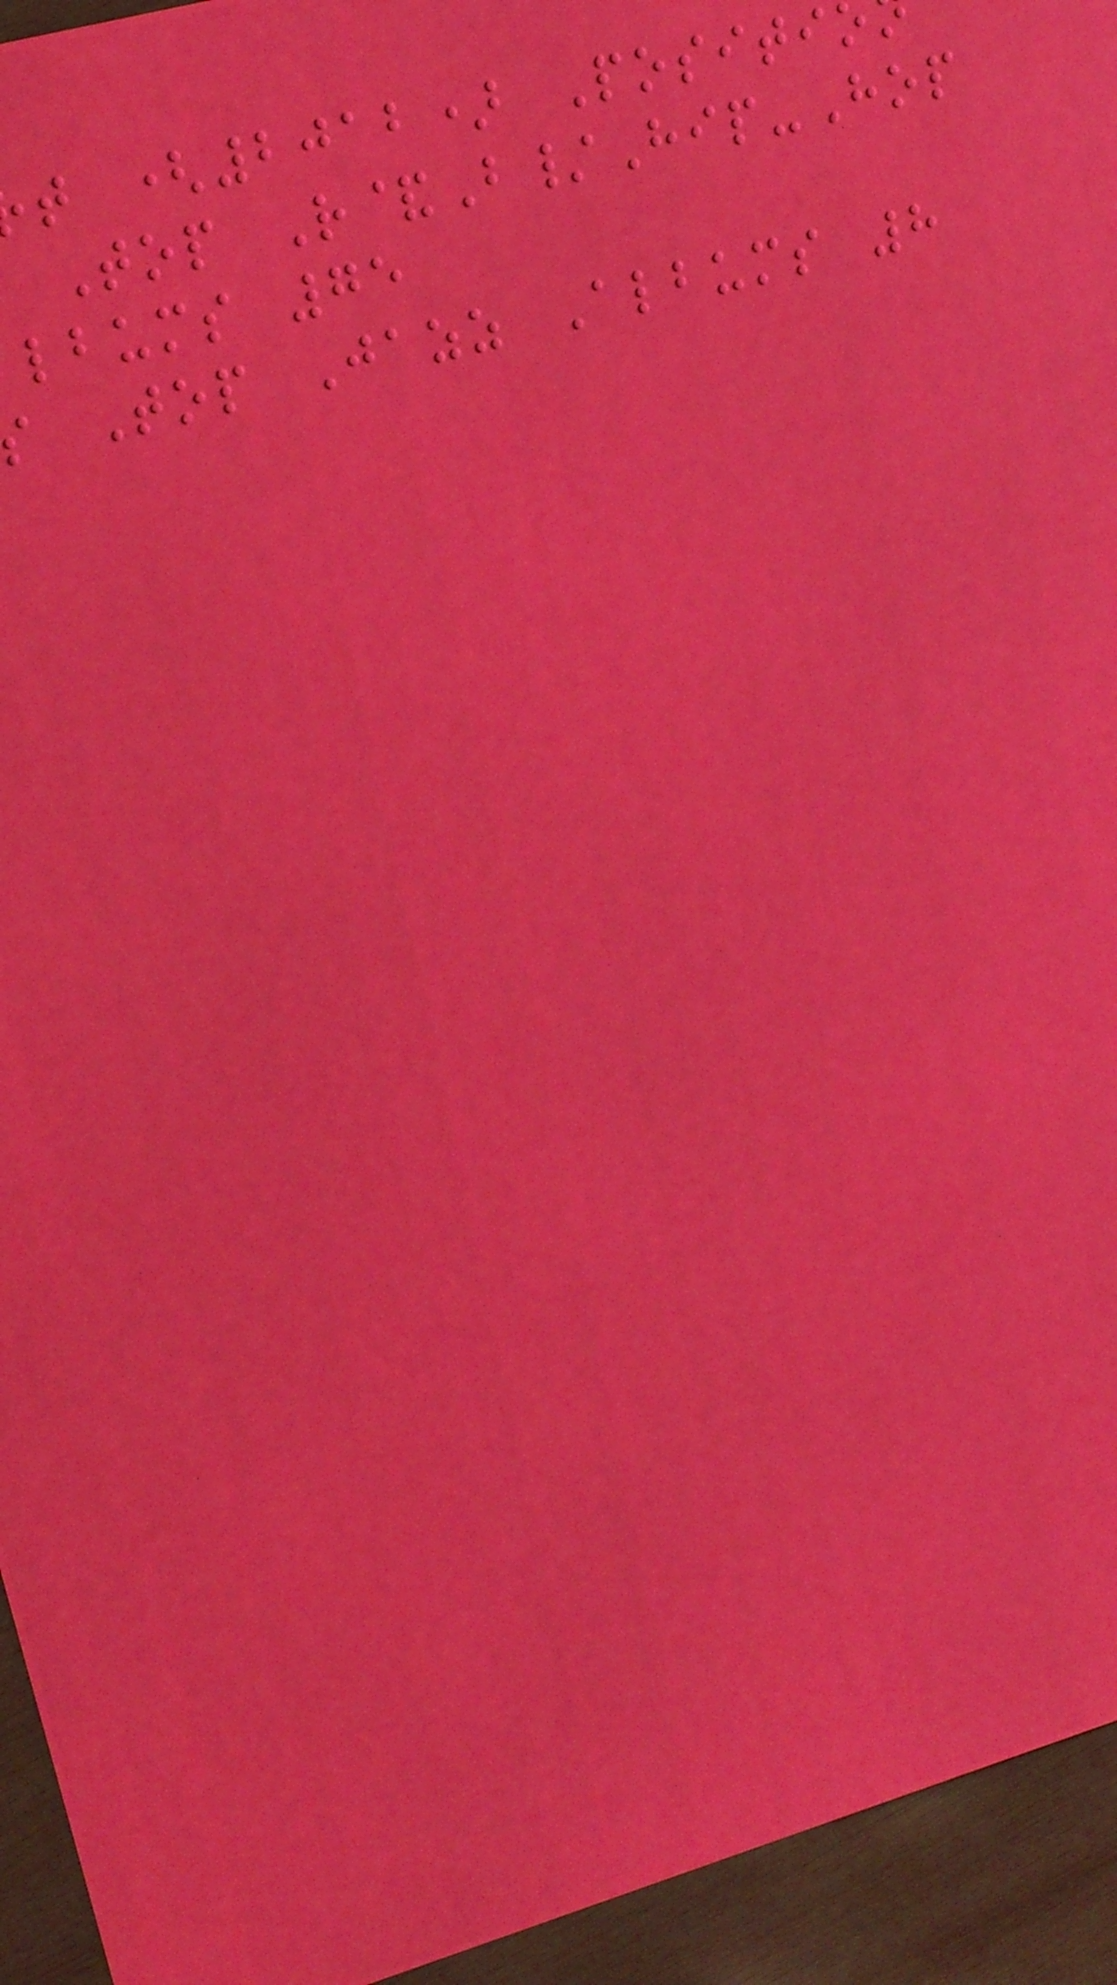t (2012) Positi
Top R&B/Hip-Hop
lbums 75
Top Jazz Albums 8
